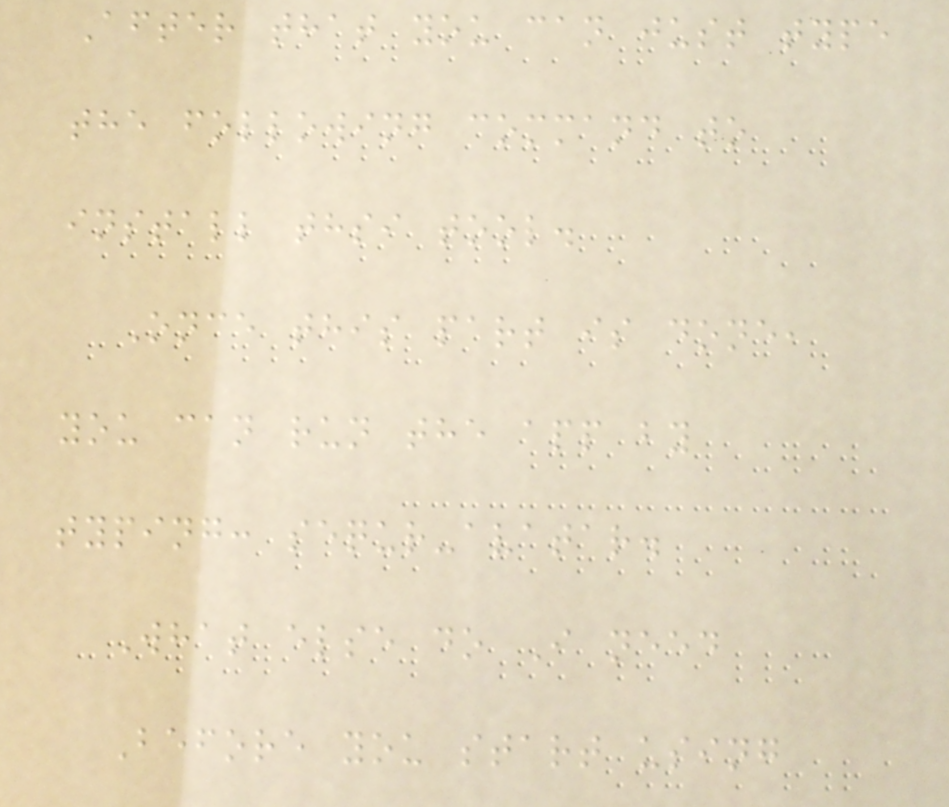After that you can just type
the following command to
install thsi tool.
Once this part is done,
you can run the app by
typing: sequr-avatar.
What else do I need
Before you start using
